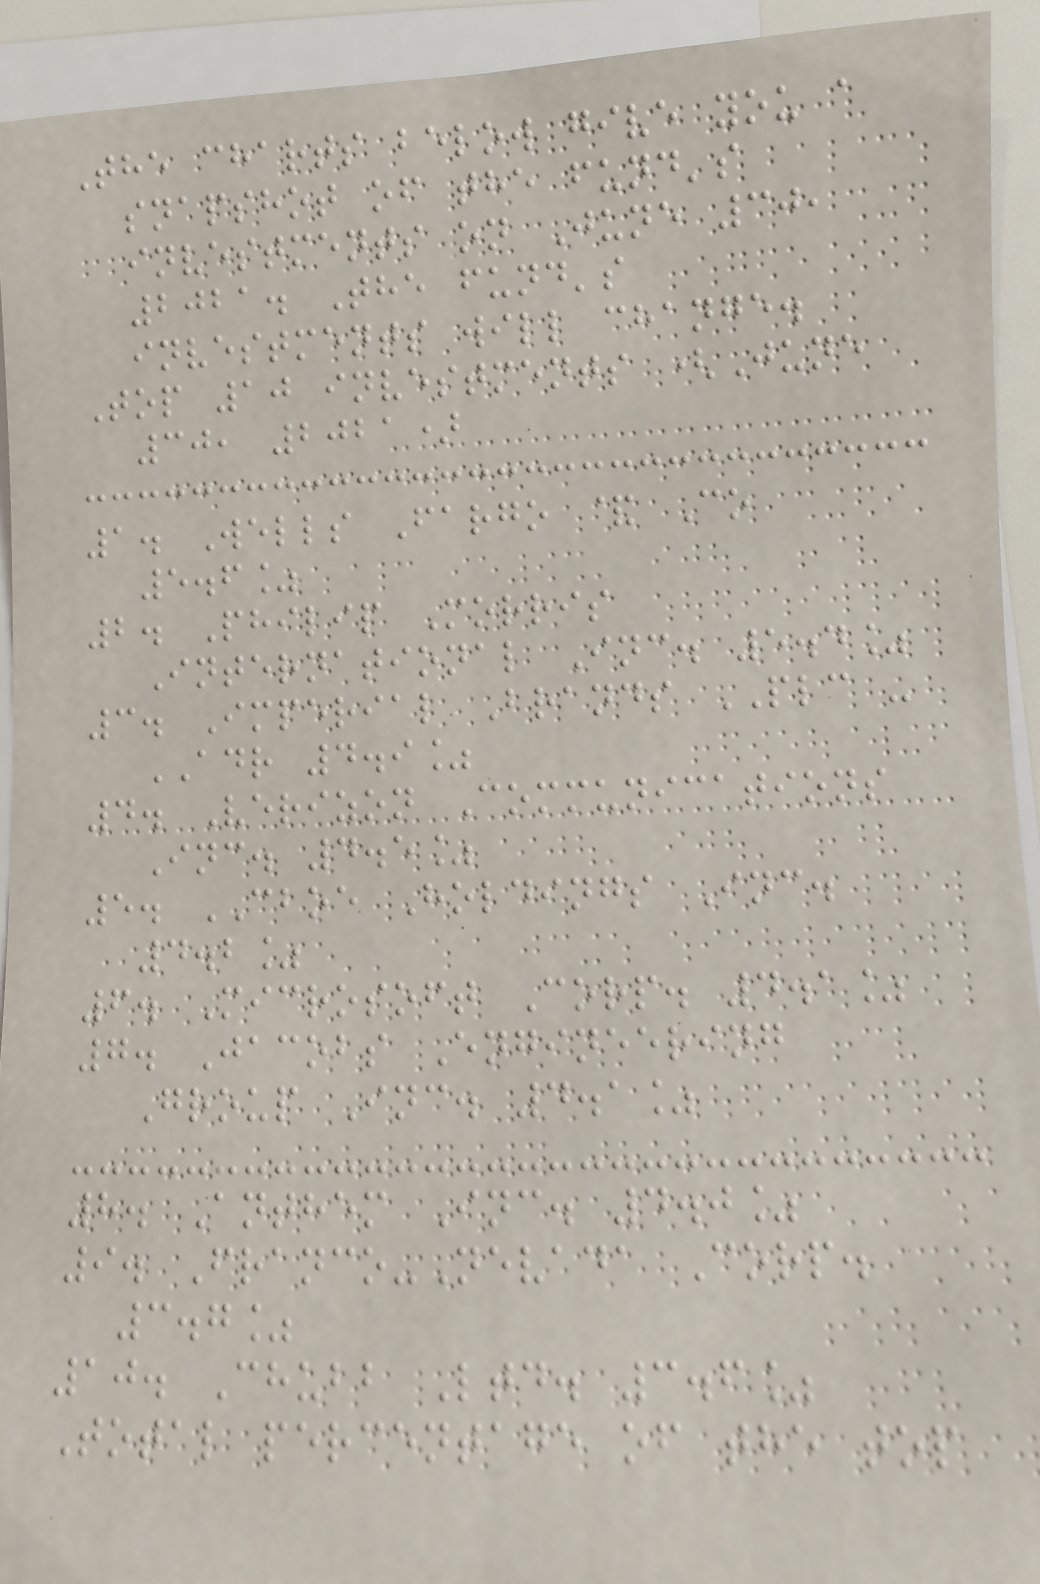The charts below give you a
snapshot of the fund's
investments on June 30,
2021. The fund's
investments will change.
Top 10 investments (June
30, 2021)
1. Wells Fargo & Co
5.6%
2. Philip Morris
International Inc. 5.4%
3. Imperial Brands PLC -
ADR 4.9%
4. Verizon Communications
Inc. 4.5%
5. CBOE Holdings Inc.
4.2%
6. Microsoft Corp. 4.1%
7. Jacobs Engineering
Group Inc. 4.1%
8. Anthem Inc. 4.0%
9. Franco-Nevada Corp.
3.7%
10. Chubb Ltd. 3.6%
Total percentage of the top
